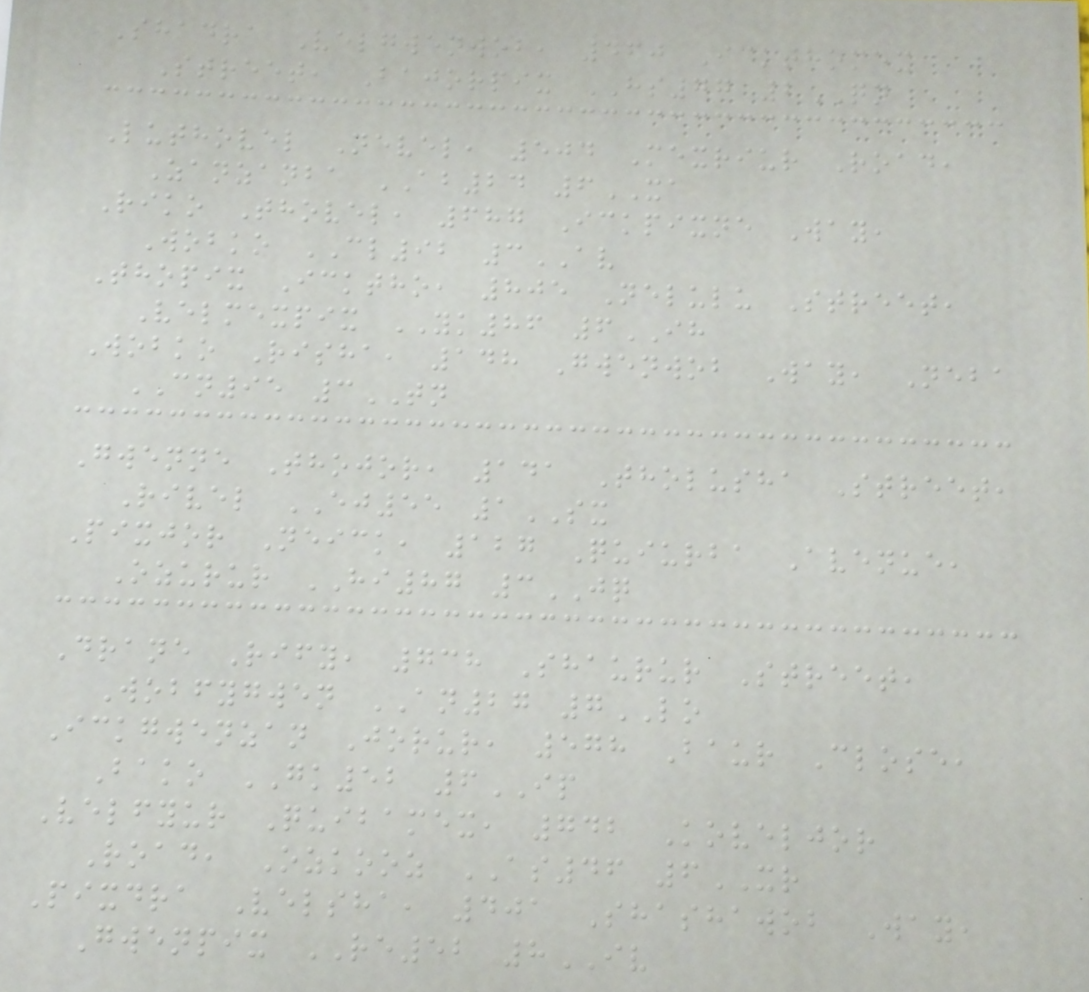Shadra Velgwenwob, 460 Ickthomex
Street, Bajorpix HS77 2QN
Luthovel Nevel, 504 Mexriur Road,
Zanzanba AB24 6XA
Riko Thovel, 687 Ickpixne Way,
Wobko CL92 3AV
Thopix Icktho, 805 Nelulu Street,
Velmexpix YK86 6IH
Wobko Risha, 148 Gwenwob Way, Neba
CN95 3TN
Gwenne Thojor, 141 Tholusha Street,
Rivel EJ55 1SX
Pixjor Neick, 127 Quiurba Avenue,
Ozurur HI87 3JQ
Drane Rify, 738 Shaurur Street,
Wobfygwen AN27 7LO
Ickgwenzan Jorur, 578 Baur Close,
Bako GK52 6IP
Velfyur Quibamex, 742 Koveljor
Road, Ozkooz AS46 6XR
Pixdra Velsha, 401 Shashawob Way,
Gwenpix RE52 8IV
